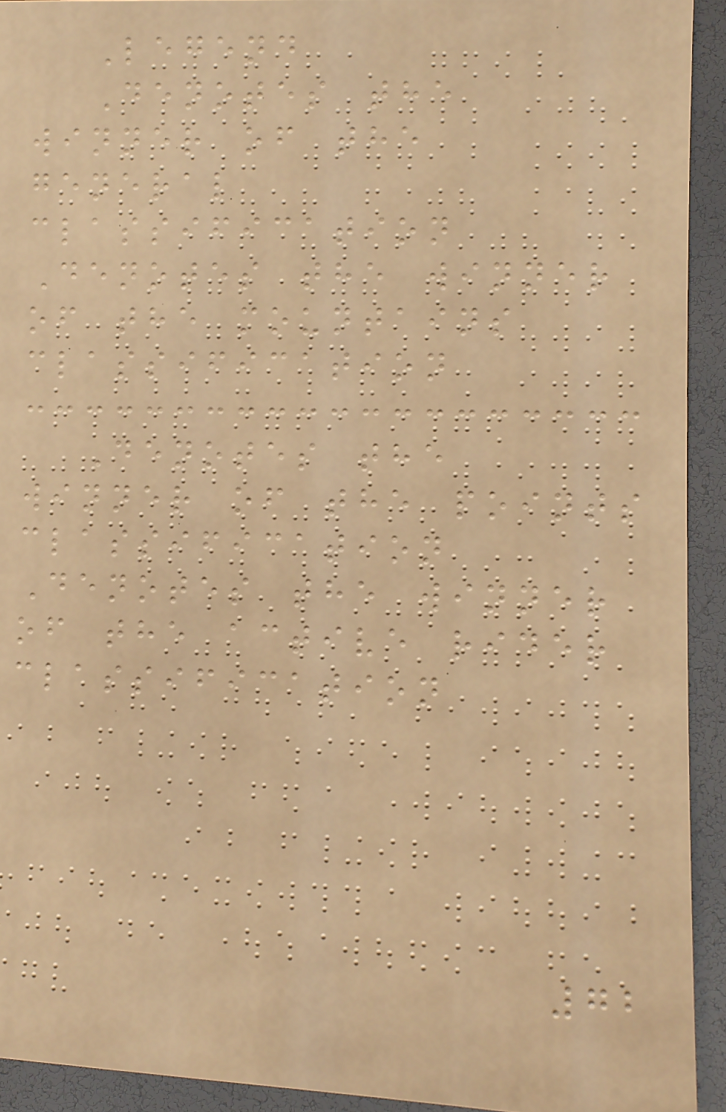Legend
Denotes the
winner of the
general
classification
Denotes the winner
of the mountains
classification
Denotes the
winner of the points
classification
Denotes the winner
of the active rider
classification
72
